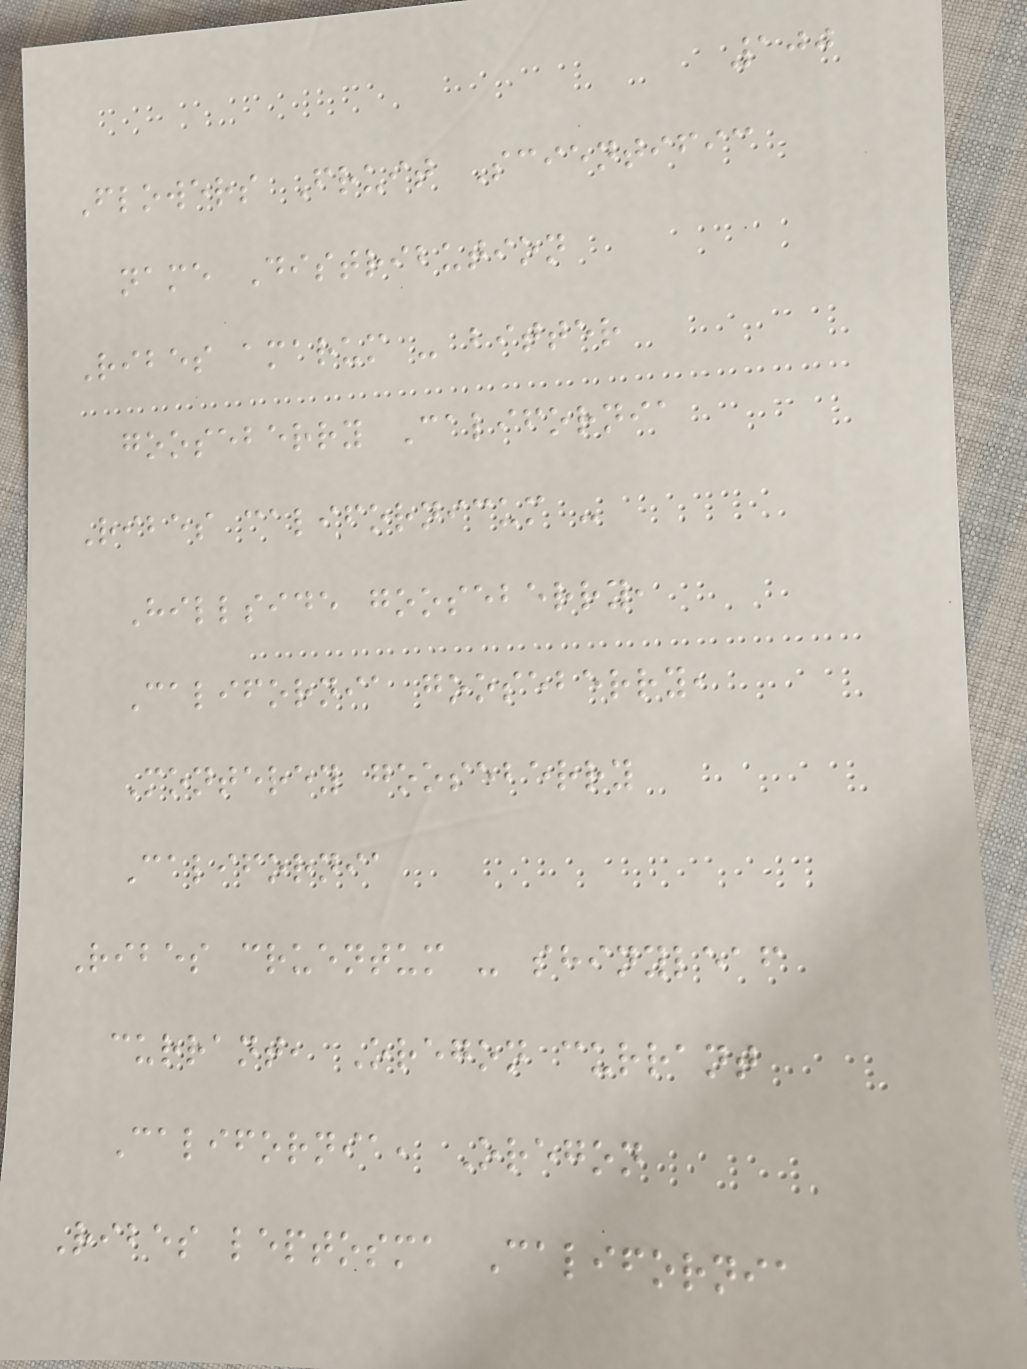100
Flowers Fruit Scientific
name Distribution
Ribes amarum - bitter
gooseberry California
Ribes californicum -
Hillside gooseberry,
California gooseberry,
Monterey gooseberry
California
Ribes cruentum - shinyleaf
currant, Oregon currant
California, Oregon
Ribes leptosma California
